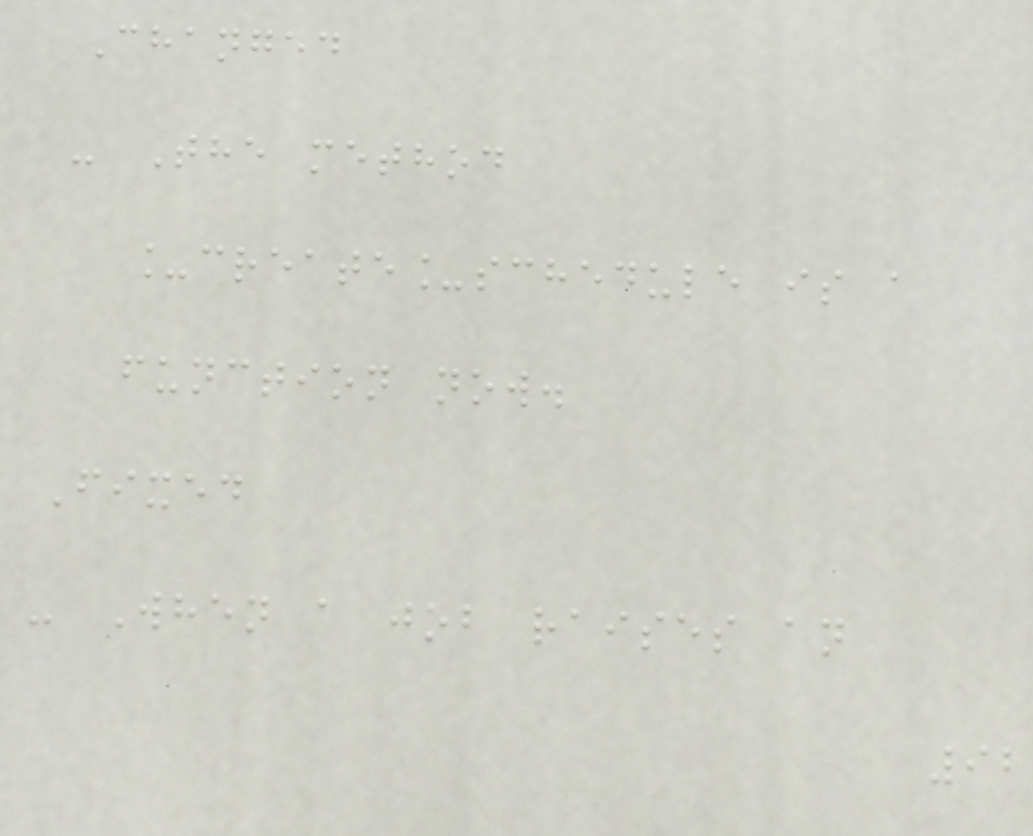Changed
- The method
_create_schedule is a
function now.
Fixed
- When a job raises an
92
